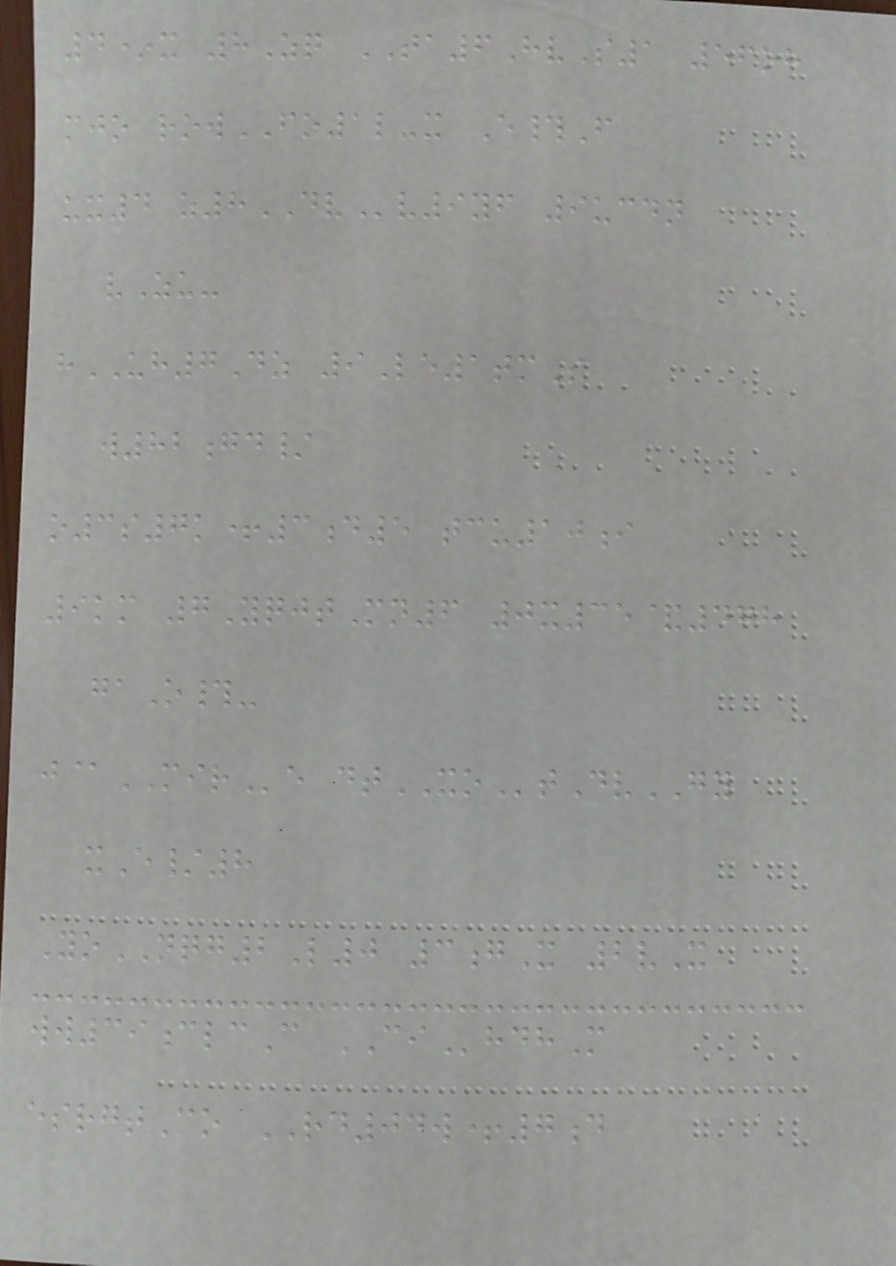4*x 8Zq TA6HvS1 56oh
mjo rowFO1l-x E#F
ux4 z8DVv9yf 9ucdn
vZu-
hUH7Dz 9Le1tmS
w82gd/
o3s7k+3d5 tcu10i
9km 7YqjtMn6 0x35&478
gaO#-
j@MIRe dtXOtDvGY
xE/8
YoNQG2L0 3gX 2vX
ww39clcC CIhdhM
esrgtCo RD04w+7d
